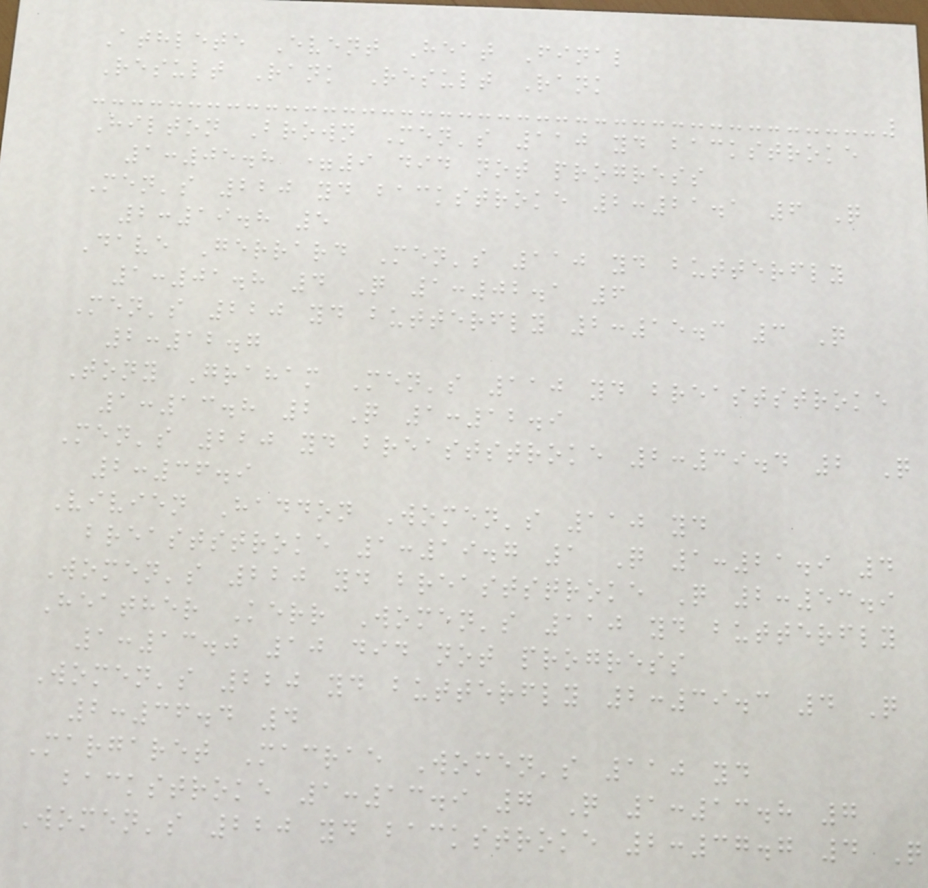Athlete Event Heat Final
Result Rank Result Rank
Hilton Brown Men's 110 yd backstroke
1:05.8 =9 did not progress
Men's 220 yd backstroke 2:21.1 6 Q
2:19.8 5
Dave Gerrard Men's 110 yd butterfly
1:01.8 4 Q 1:02.1 6
Men's 220 yd butterfly 2:15.3 3 Q
2:12.7
Tony Graham Men's 110 yd breaststroke
1:13.8 2 Q 1:12.9
Men's 220 yd breaststroke 2:39.4 2 Q
2:36.9
Vivien Haddon Women's 110 yd
breaststroke 1:19.7 1 Q 1:21.9 4
Women's 220 yd breaststroke Q 2:53.9
Heather Kerr Women's 110 yd butterfly
1:13.0 10 did not progress
Women's 220 yd butterfly 2:39.3 4 Q
2:36.4 4
Margaret Macrae Women's 110 yd
backstroke 1:13.9 7 Q 1:13.8 7
Women's 220 yd backstroke 2:37.7 4 Q
